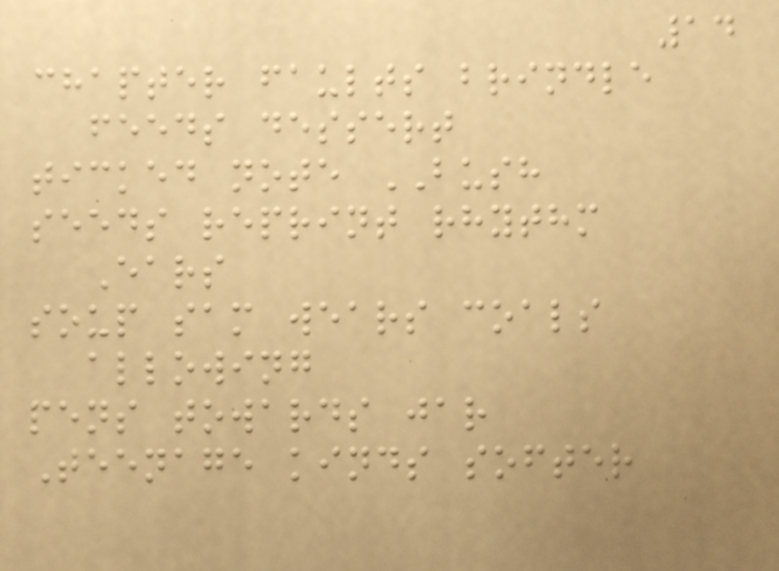14
chapter faults brindle
feeds dessert
ticked note BUSH
seeds reprint rhythm
Ears
soup sam wears coals
allowing
pens towards jar
Teenage kinds softer
